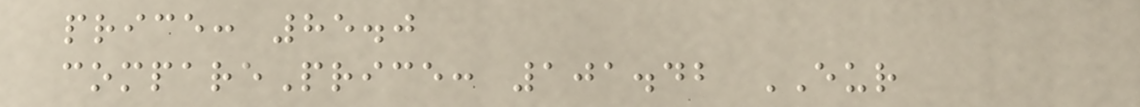price: 85.0
comparePrice: 101.42 EUR
